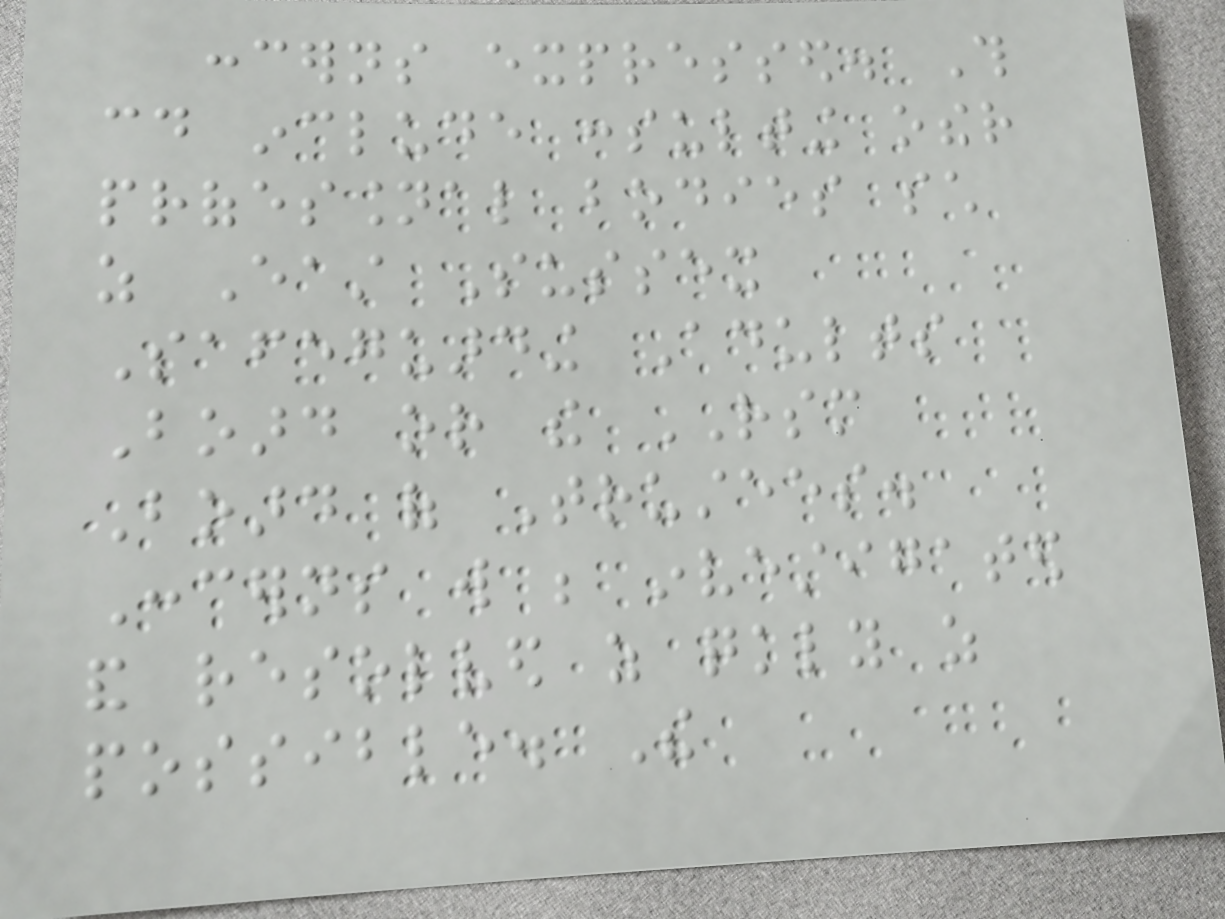concerns expressed. This
could include consulting other
professional bodies such
as East Sussex
Safeguarding Adults
Board or the RSM
Board of Trustees.
Concerns will be investigated
and resolved as quickly as
possible. The
